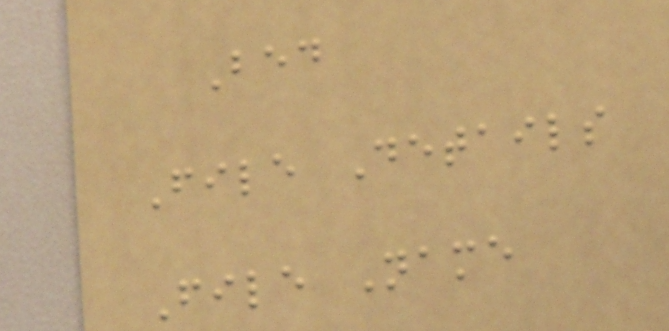Bed
File Details
File Name
